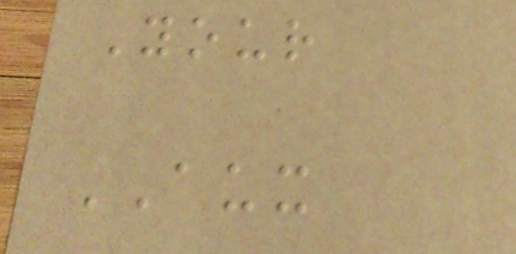Your
AUX
